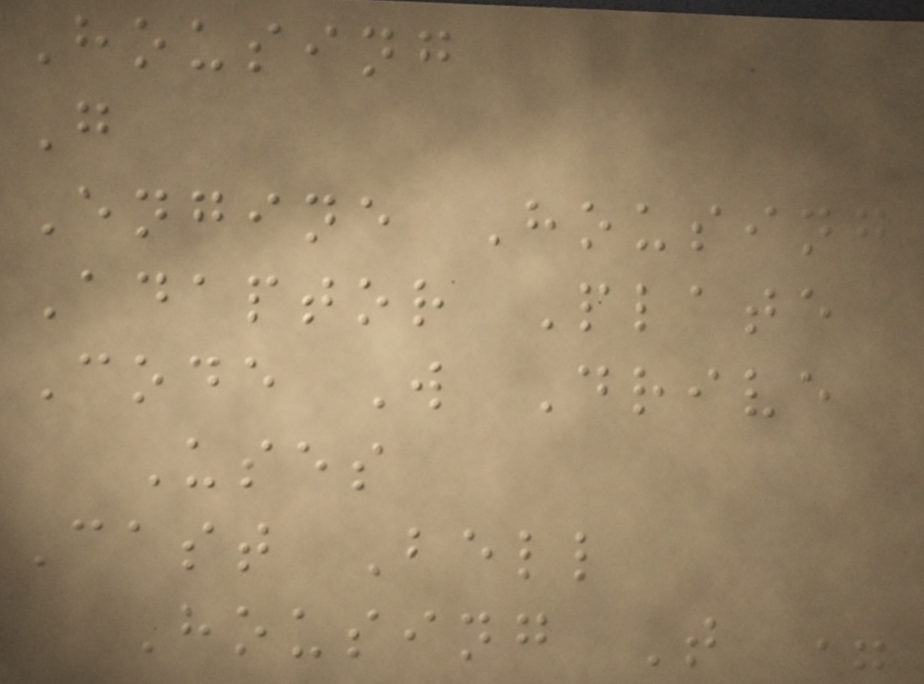Housing
G
Engine Housing
Adaptor Plate
Code W Drive
Uses
Cast Bell
Housing T =
